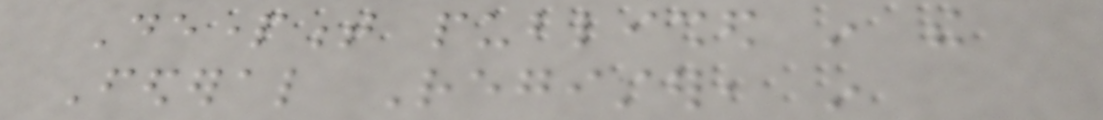Department published in the
Federal Register, in
